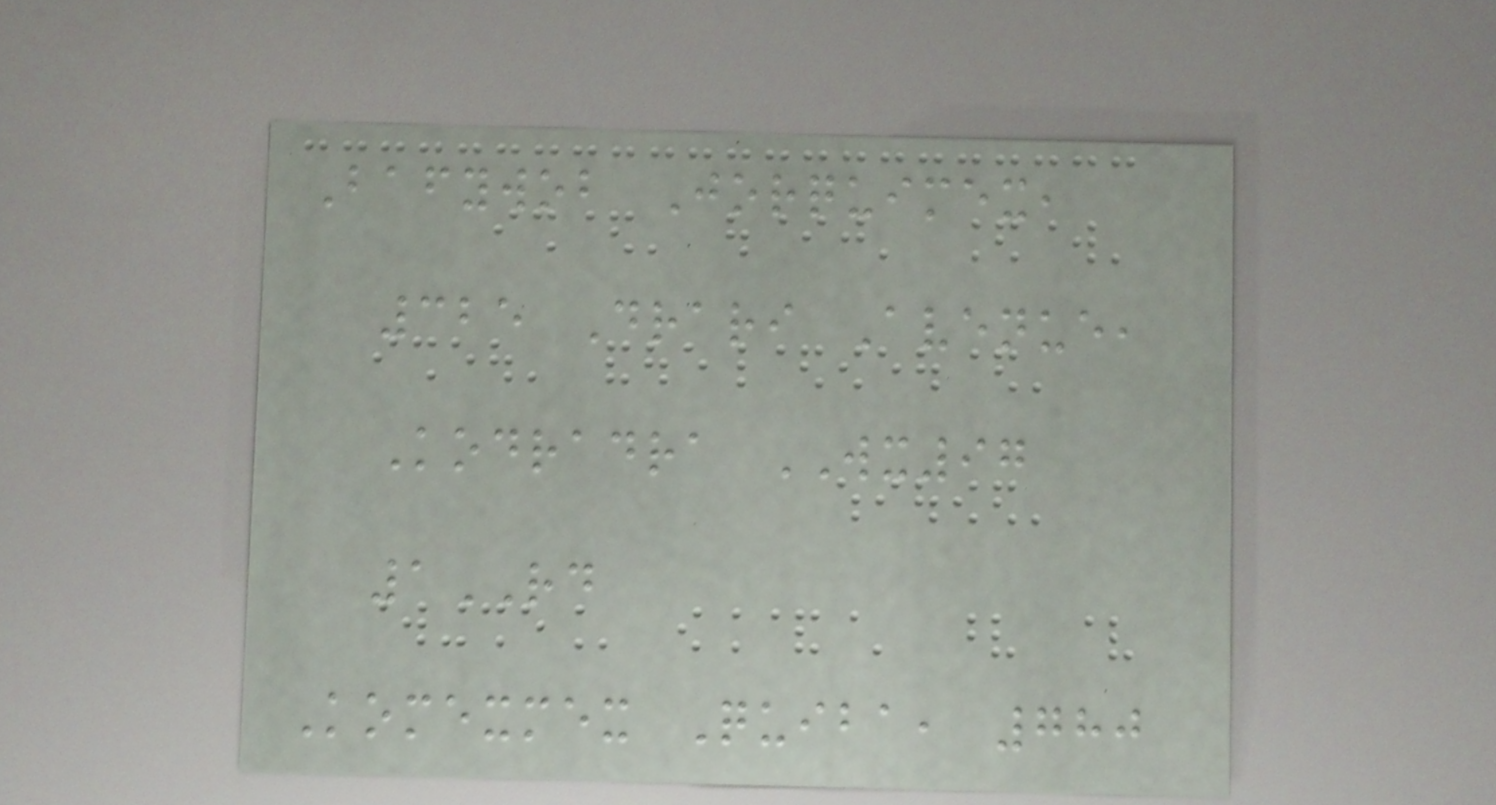Bafywob Jorquimex,
325 Drari Avenue,
Kodradra WX97
1RD
Komexmex Quiba, 780
